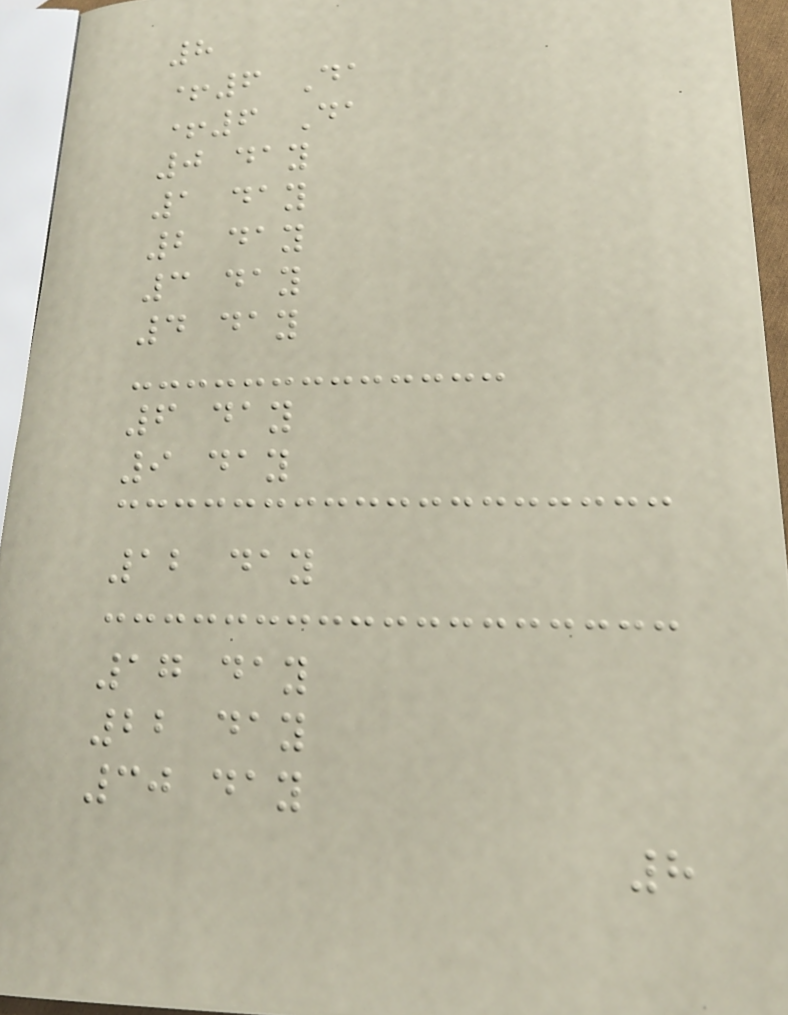8
+6 Da
+6 Da
0 day
1 day
2 day
3 day
4 day
6 day
9 day
12 day
17 day
22 day
30 day
8
